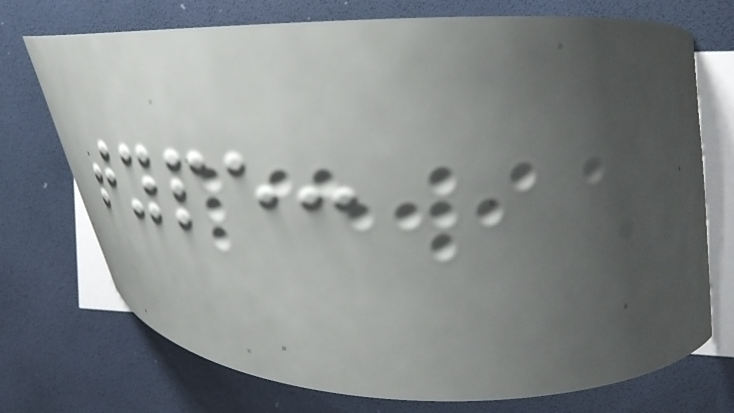type:
